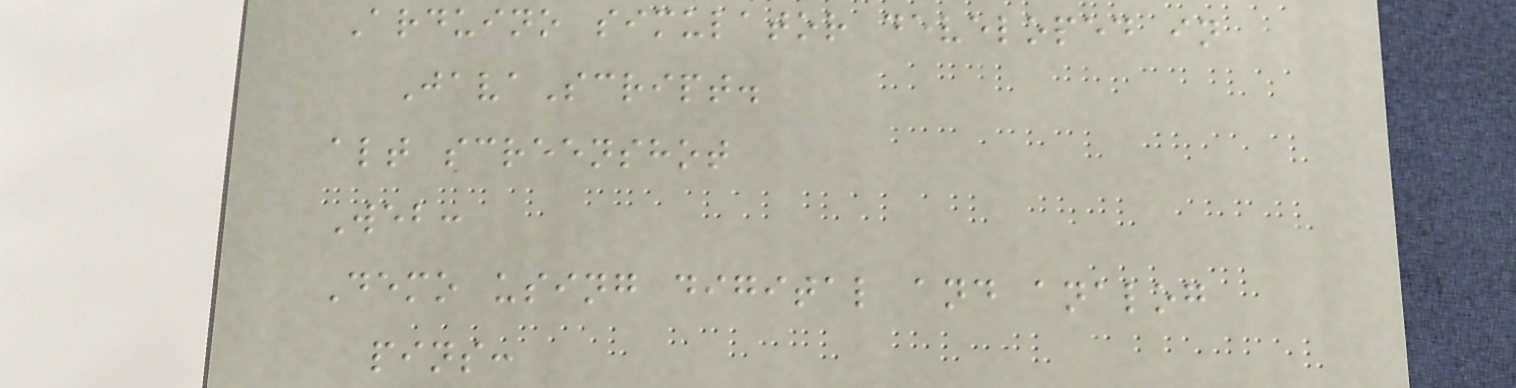Arduino simulator developed in
JavaScript.
alt screenshot
Web:
Demo using digital and analog
pins:
